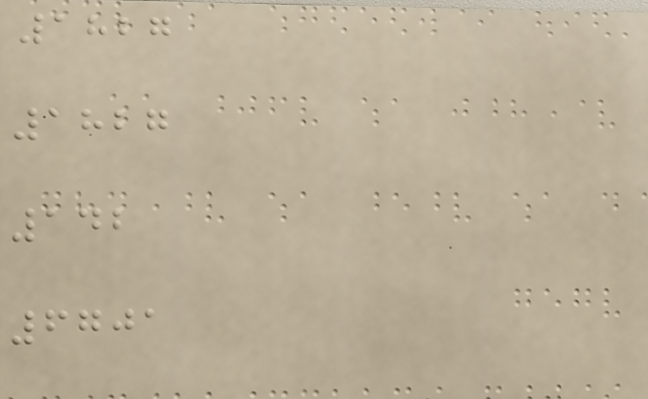1827
1827
142
6701
